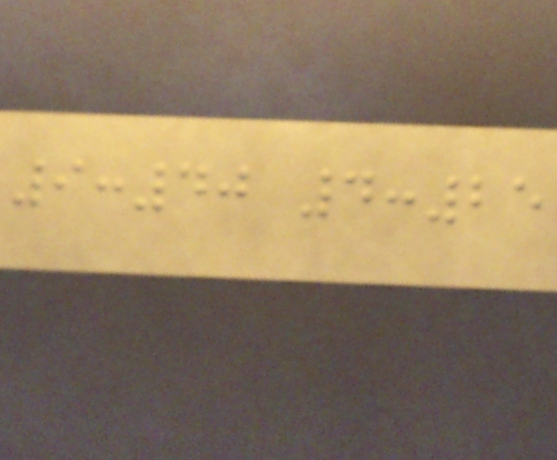9:40 4:25
